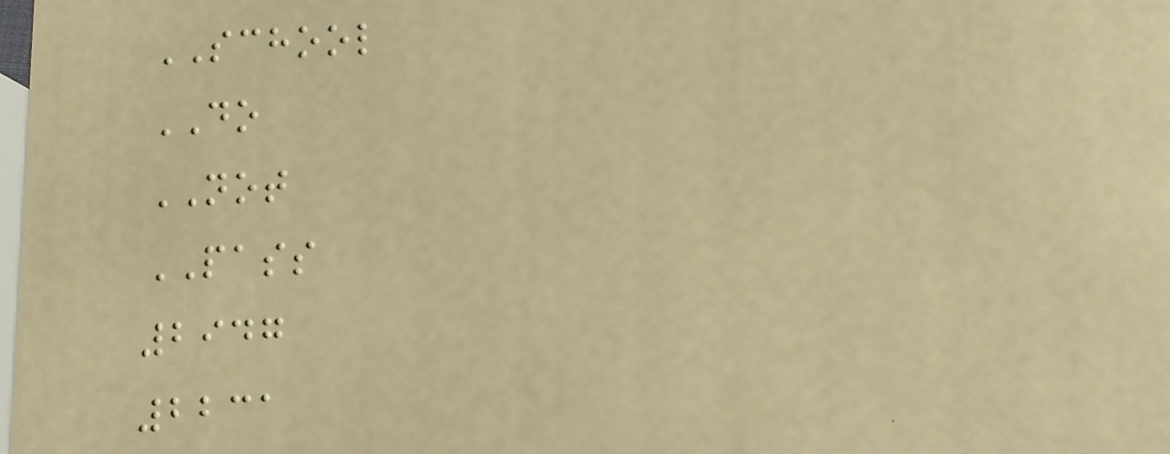SCHOOL
DO
NOT
PASS
2947
2231
